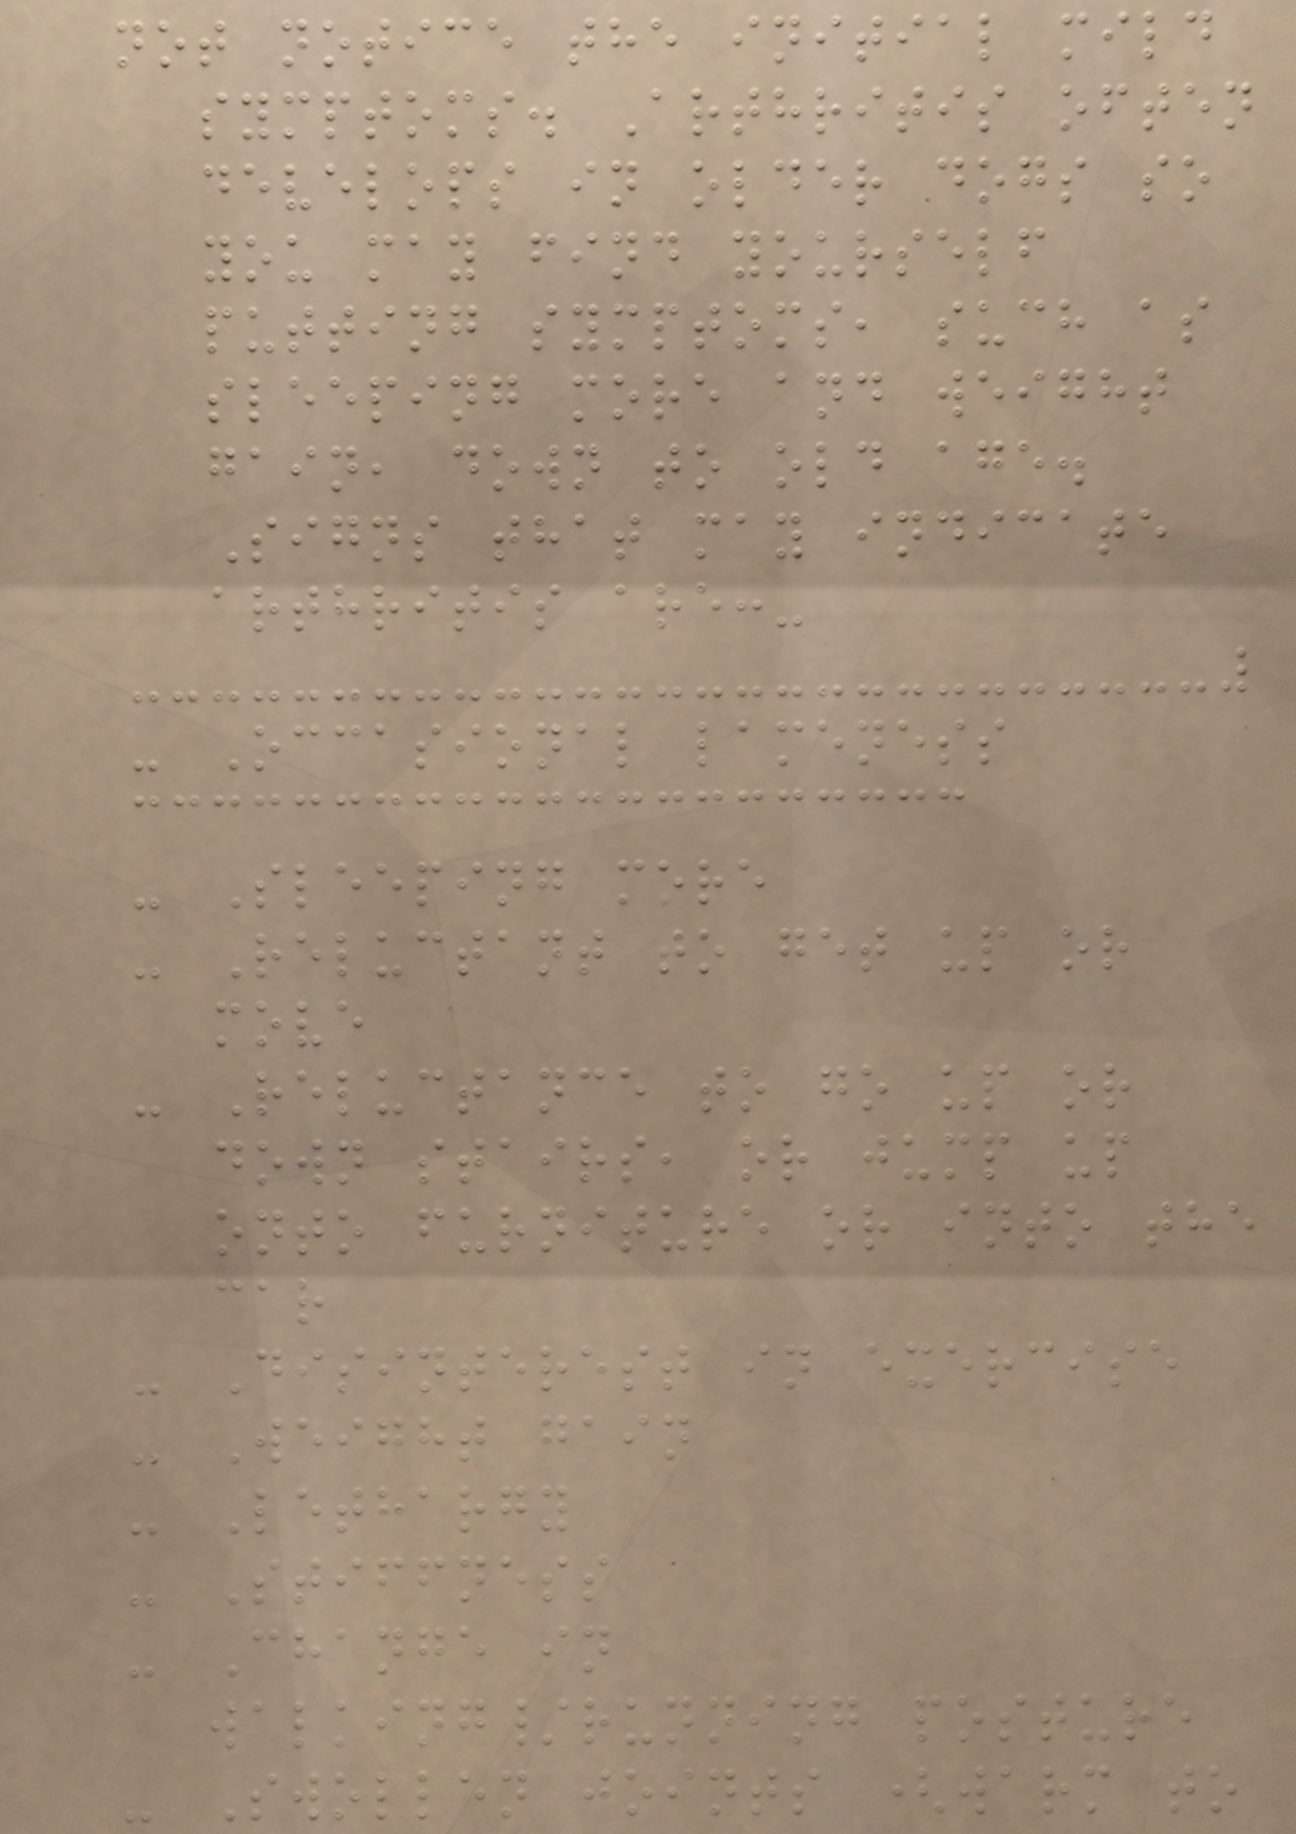not notice the initial mild
symptoms. Arthritis often
develops in older dogs so
you may find yourself
putting symptoms, such as
sleeping more and weight
gain, down to old age.
Signs that may indicate
arthritis are:-
- Occasional lameness
- Sleeping more
- Reluctant to get up or
move
- Reluctance to go up or
down stairs, or jump up
onto furniture or into the
car
- Disinterest in exercise
- Weight gain
- Lethargy
- Stiffness
- Change in
walking/running posture
- Swollen joints (warm to
